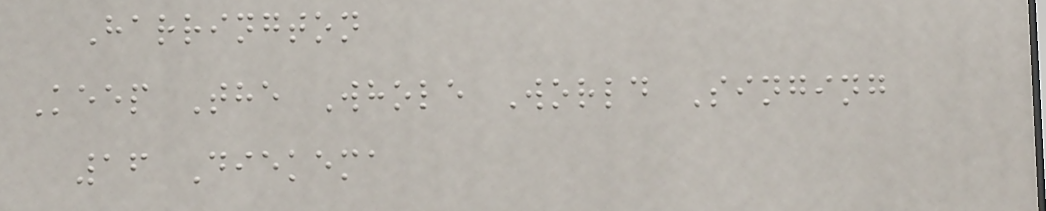Harrington
Keep The Whole World Singing
16 Diekema
